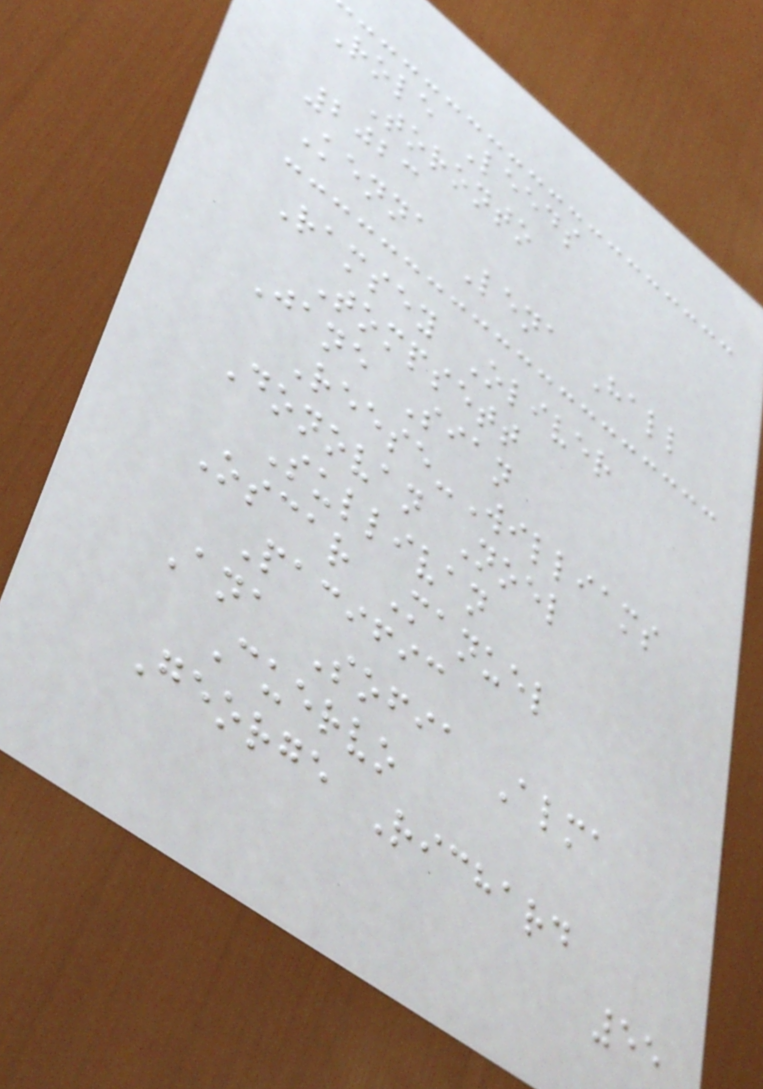Role Leeds
Toronto
2023
Kenna Lena Hall
Ramsey Oliver
Tompsett
Jane Sian
Reese-Williams
Donovan Noel
Sullivan
Oscar Manuel
Pacific
Ana Sofia Alma
Cuervo
George Richard
55
